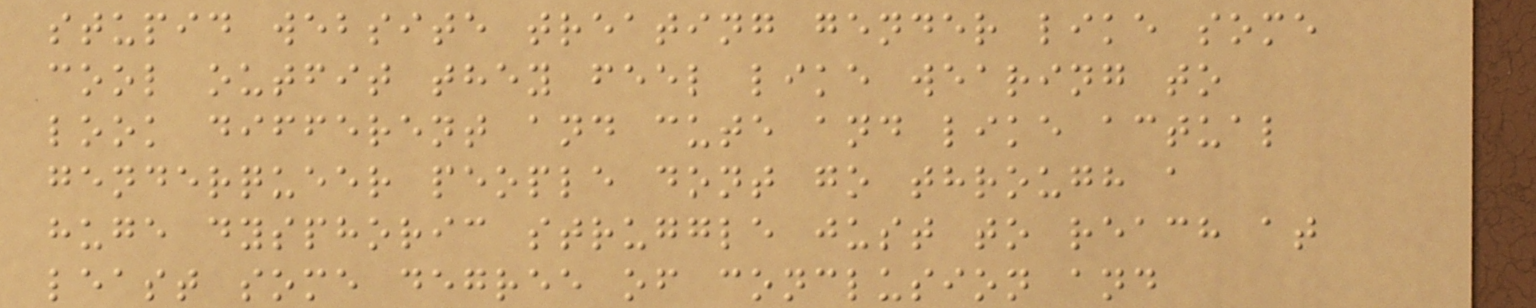stupid website treating gender like some
cool outfit they feel like wearing to
look different and cute and like actual
genderqueer people dont go through a
huge dysphoric struggle just to reach at
least some degree of conclusion and
